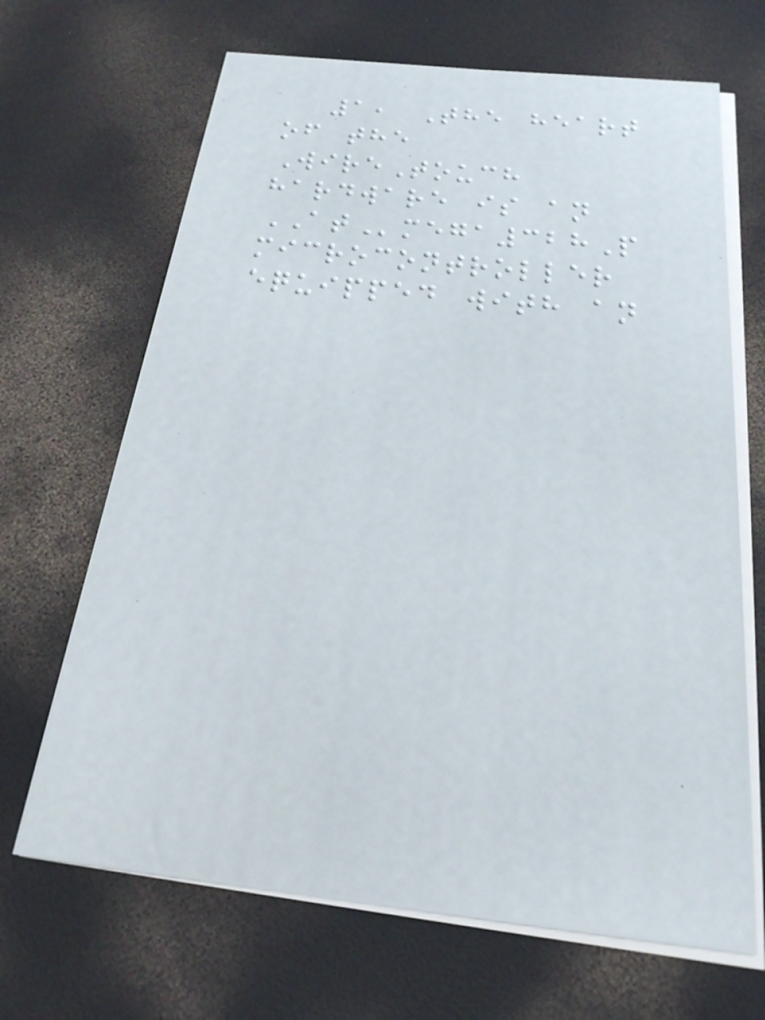1, The heart
of the
WireTouch
hardware is an
ATmega328P
microcontroller
equipped with an
